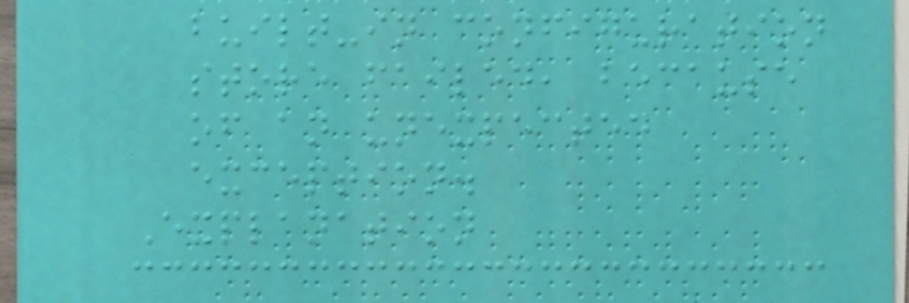built-in configuration
store failed, because
of an unexpected
exception.
Explanation
